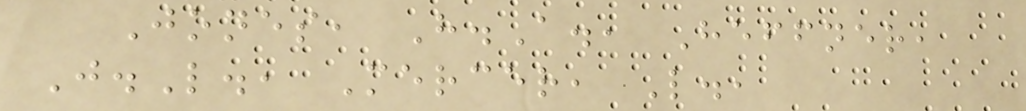Jones, H.A., Heffner,
J.L., Mercer, L.,
